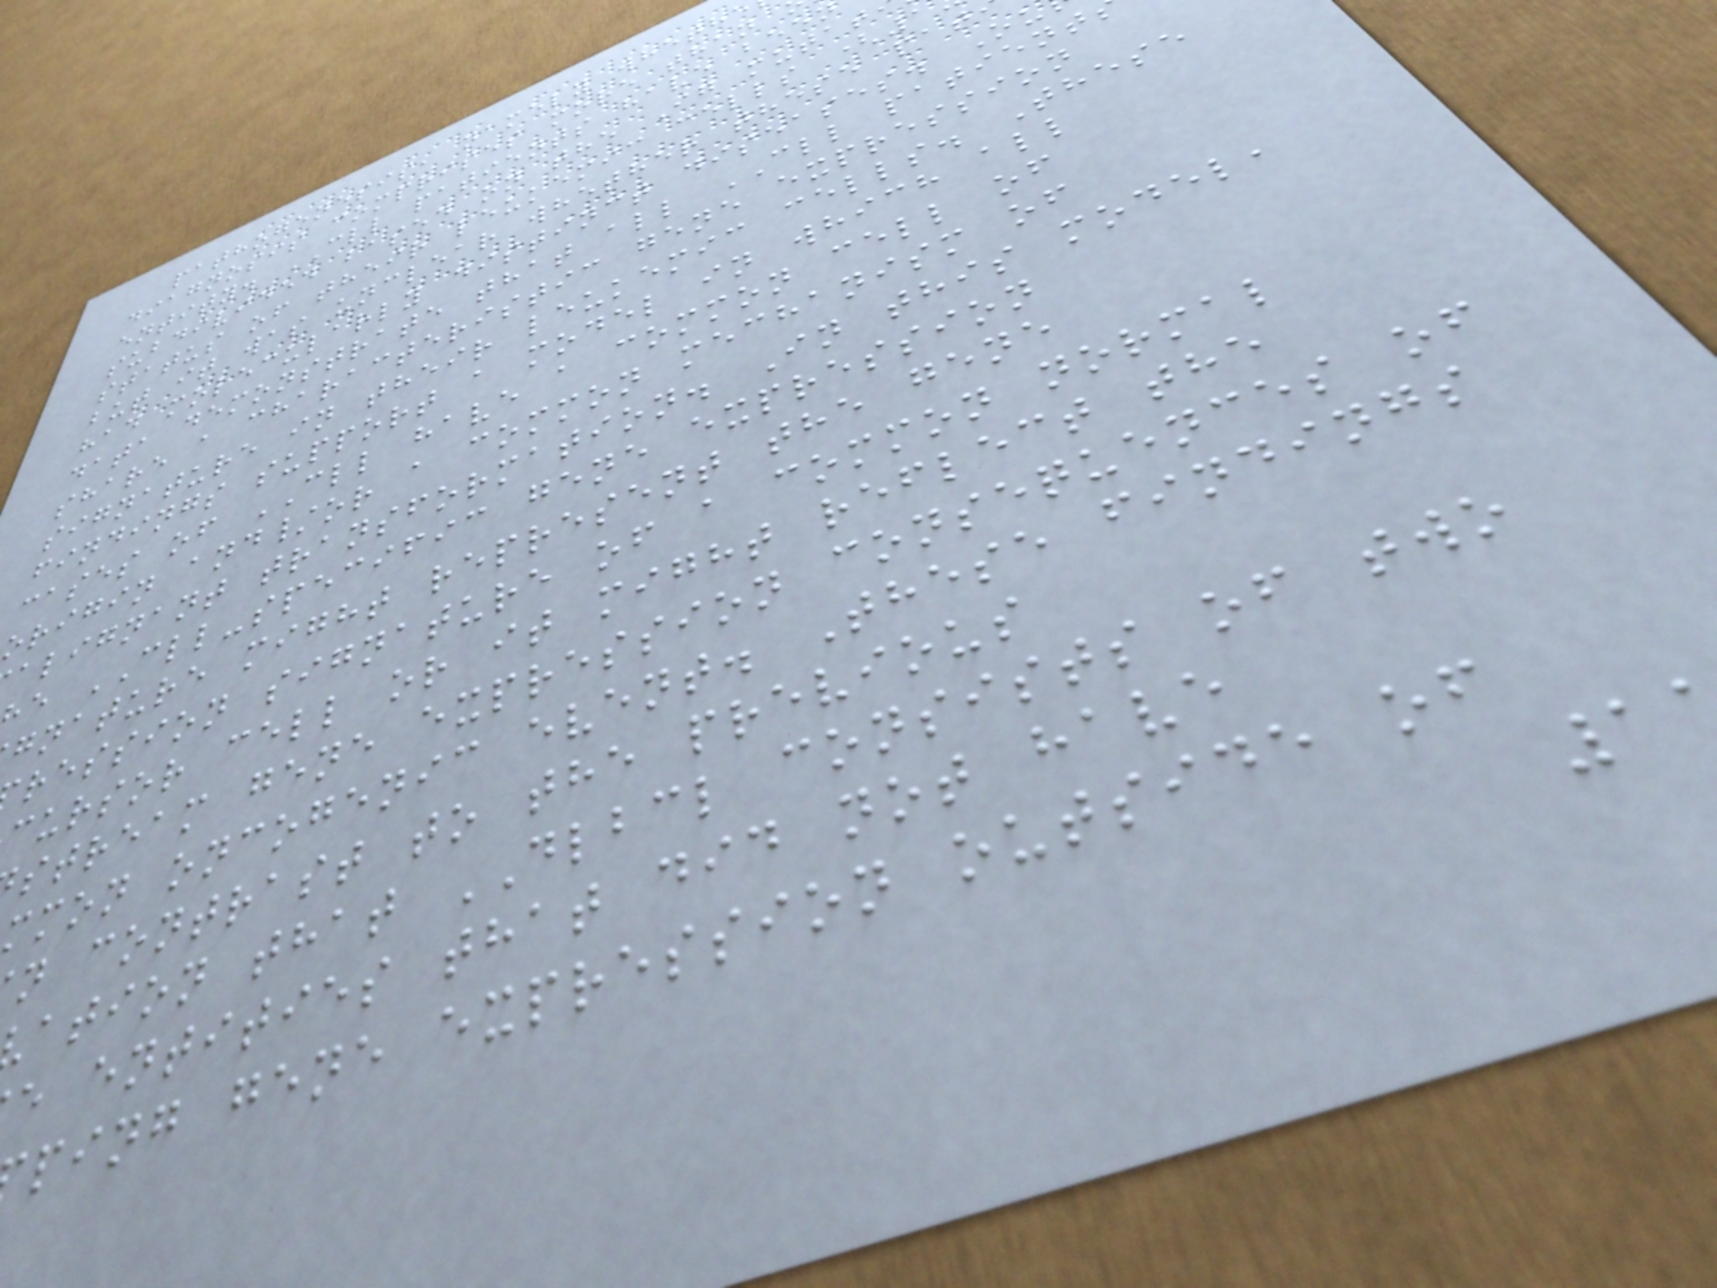pathogenesis, namely whethe
diagnosis comprises more than
entity. CLL patients have been
subdivided based on the Ig mutat
status of their leukemic cells (1
but it was unclear whether these pat
had molecularly distinct diseases. Ou
data demonstrate that all CLL patient
share a characteristic gene expression
signature in their leukemic cells. These
findings support a model in which all
cases of CLL have a common cell of
origin and/or a common mechanism of
alignant transformation. In this model,
e CLL-specific gene expression
gnature might represent the gene
ression signature of a common normal
cursor cell or it might reflect the
stream gene expression consequences of
mmon oncogenic event. These findings
n contrast to the previous
ation that DLBCL consists of two
e entities that did not have
ping gene expression outside of
